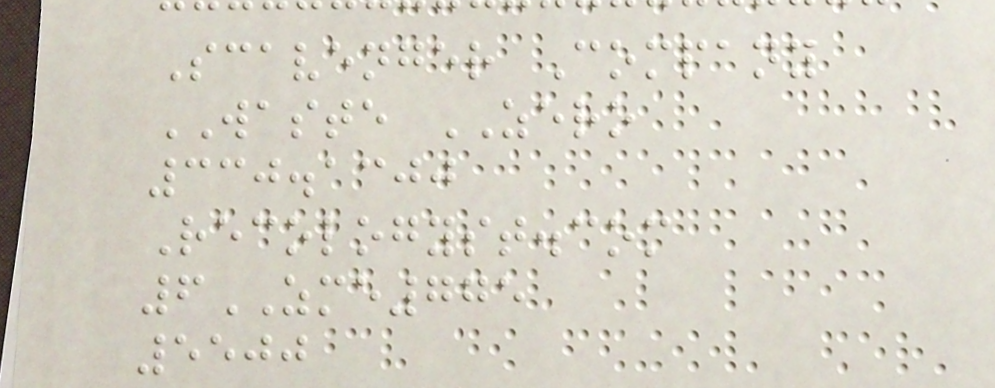Scavenger Company
WASTE ZERO
330.1300
Recologyst.com
6ZME775
5500
